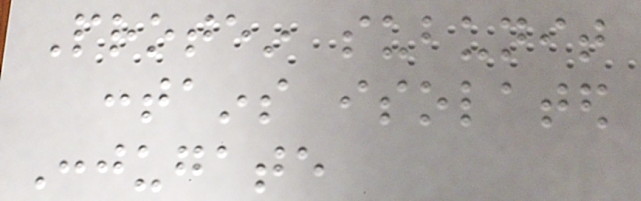Protein subunit
contains isolated
Conjugate
